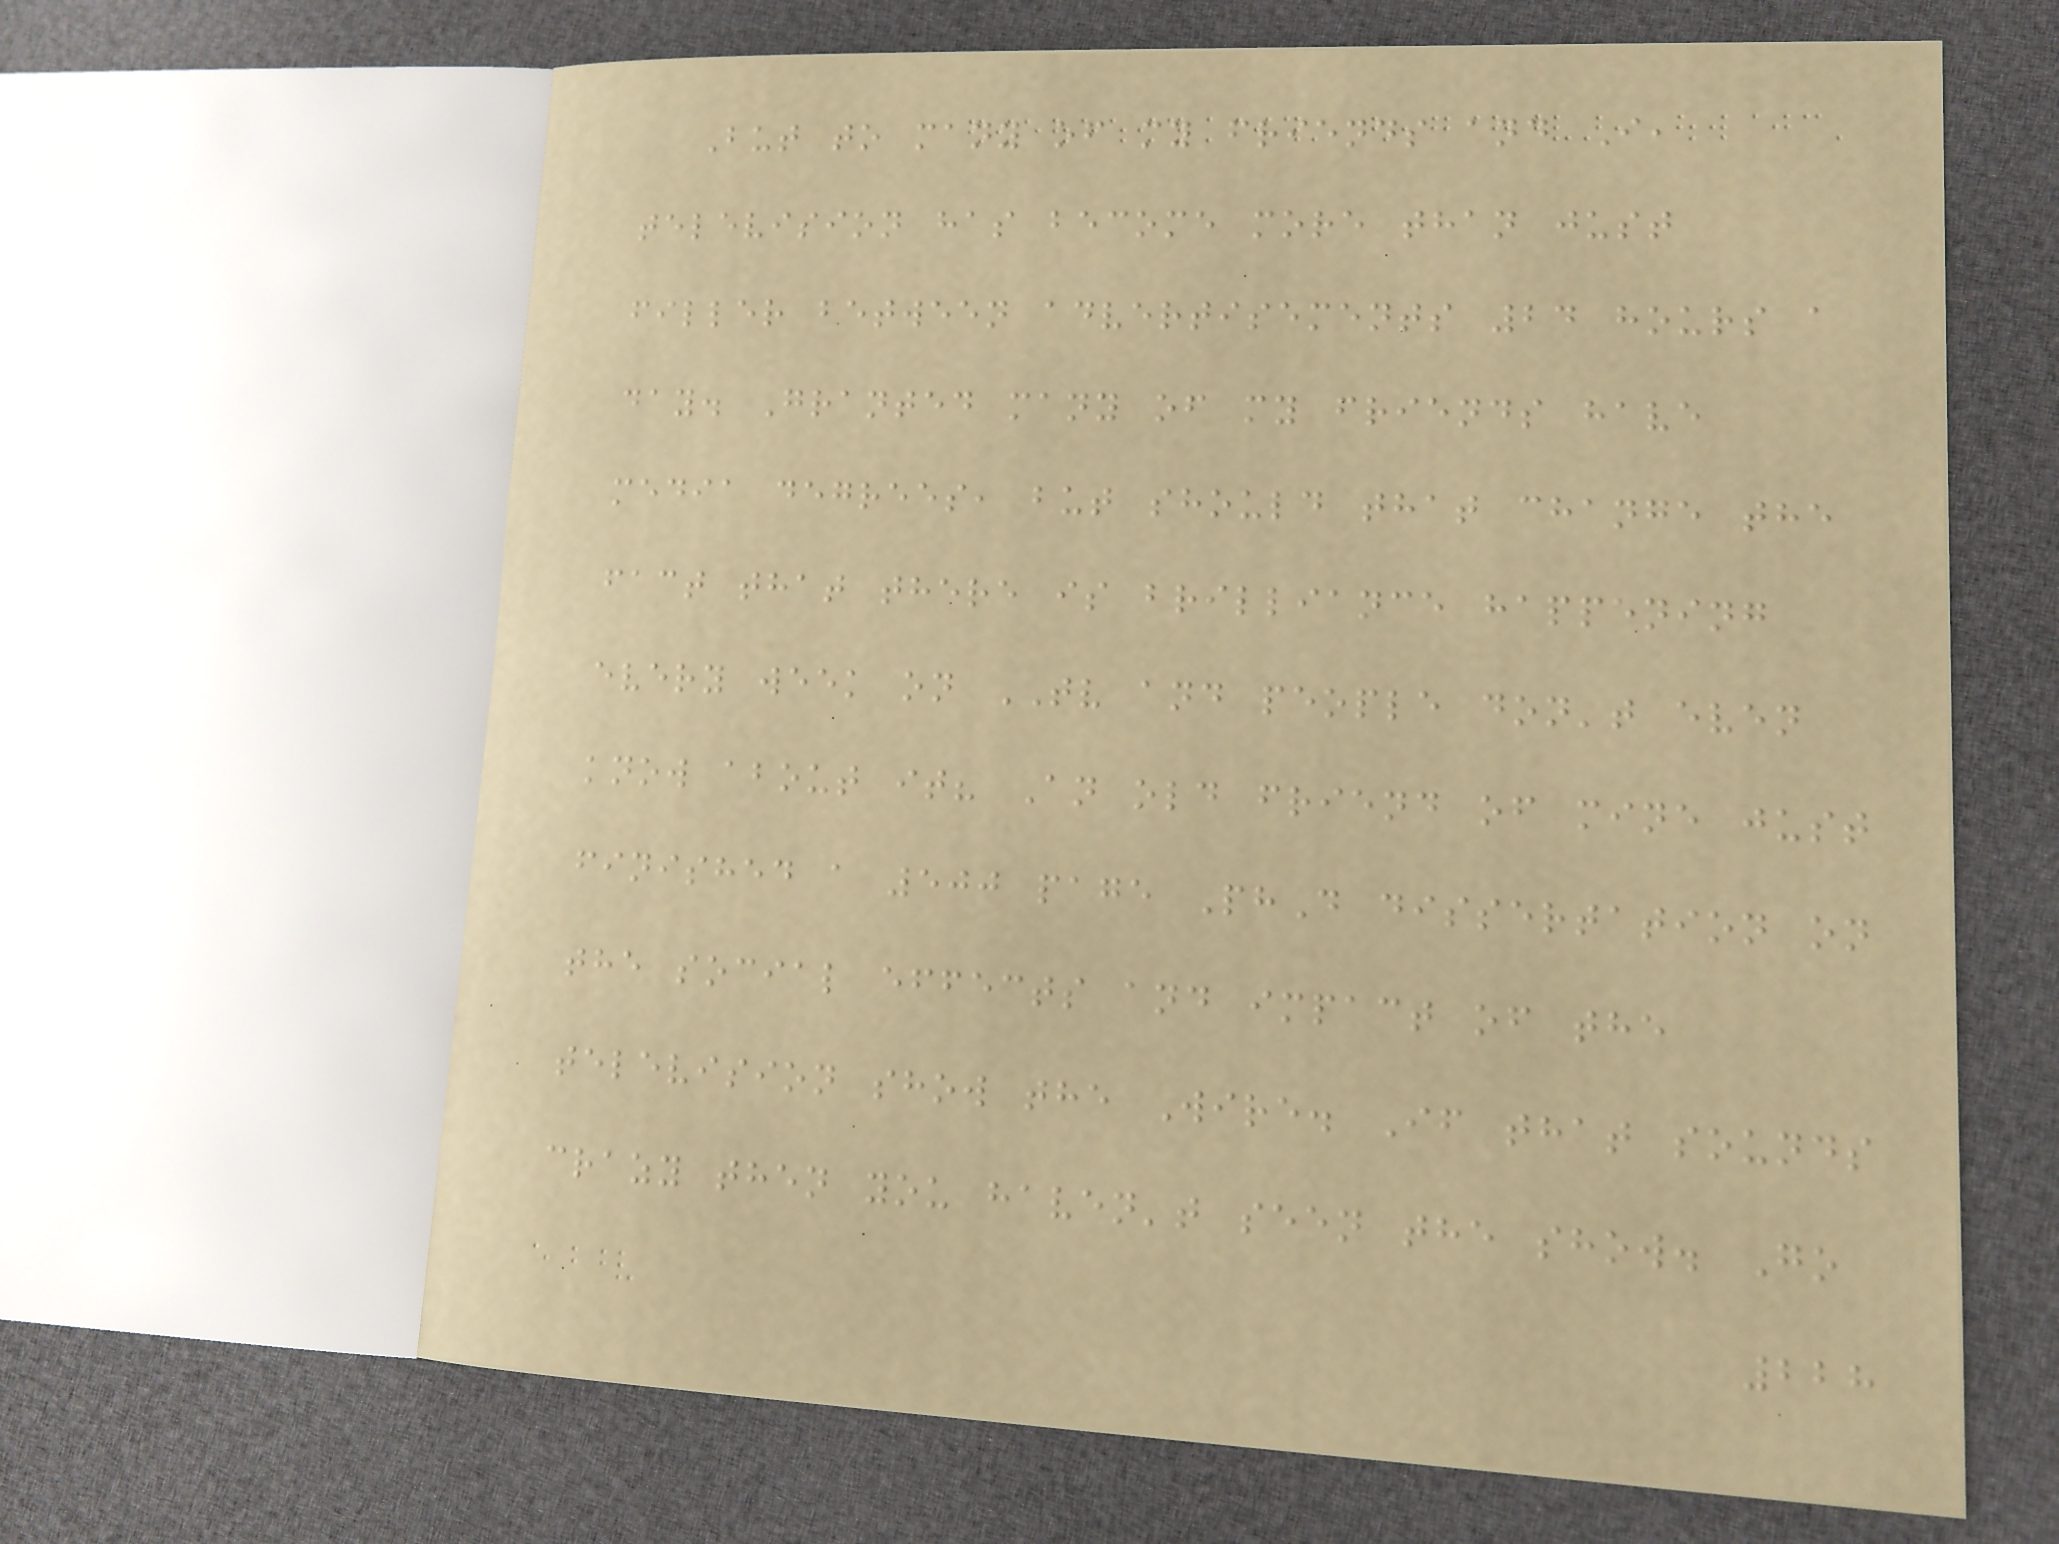But to many of my friends and I,
television has become more than just
filler between advertisements 24 hours a
day. Granted many of my friends have
media degrees, but should that change the
fact that there is brilliance happening
every week on TV and people don't even
know about it? An old friend of mine just
finished a 500 page PhD dissertation on
the social effects and impact of the
television show the Wire. If that sounds
crazy then you haven't seen the show. Go
228
